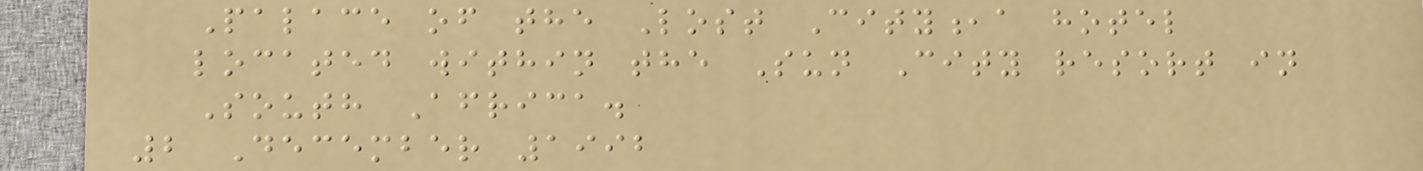Palace of the Lost City,a hotel
located within the Sun City resort in
South Africa.
2 December 1992
